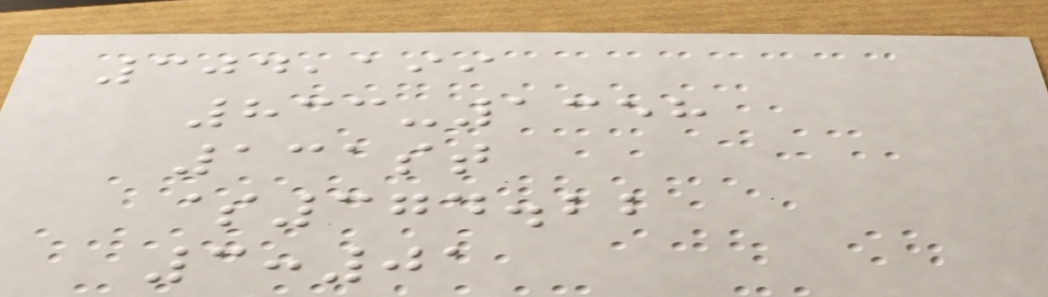304,199
833-1358
131st
$374.22
3:01
